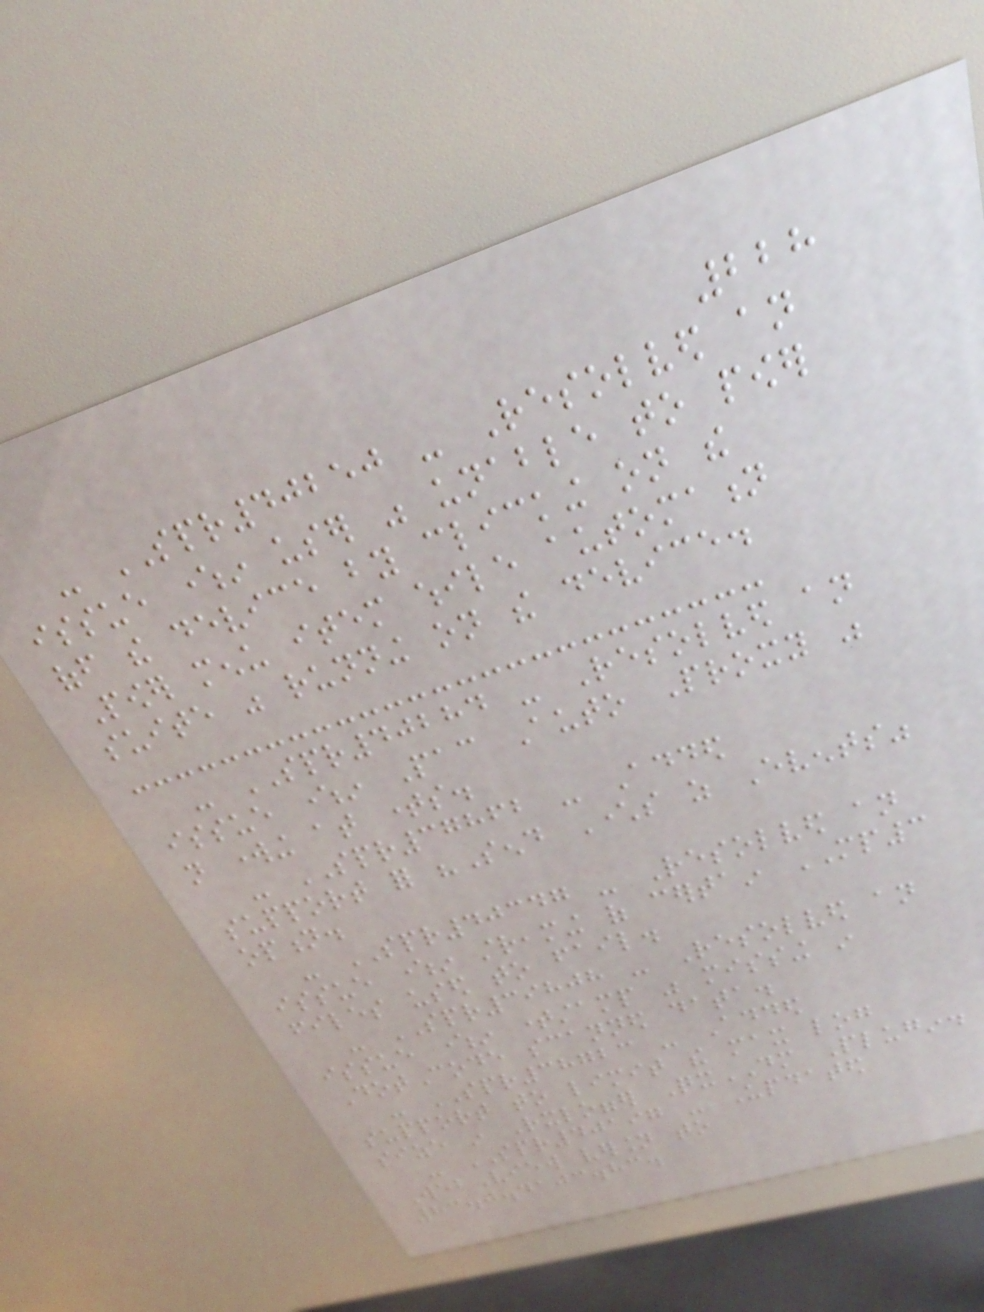228
- SPR40250 - Resolved an
issue wherein user was unable to power
off the device by clicking on the
Power menu item while automation
suite was running on the device.
- SPR40284 - Resolved an
issue wherein Pac Auto Proxy was
not working at times.
- SPR37862 - Added
support for "Send Characters as Events"
option.
- SPR40347 - Resolved an
issue wherein streaming of certain MP3
files used to fail.
- SPR39808 - Resolved an
issue wherein timestamp was missing in
DotCode scanned data.
- SPR38723 - Added
support to limit the max log
size in Rxlogger QxDM Plugin.
- SPR40197 - Updated
WebView version to
83.0.4103.83.
